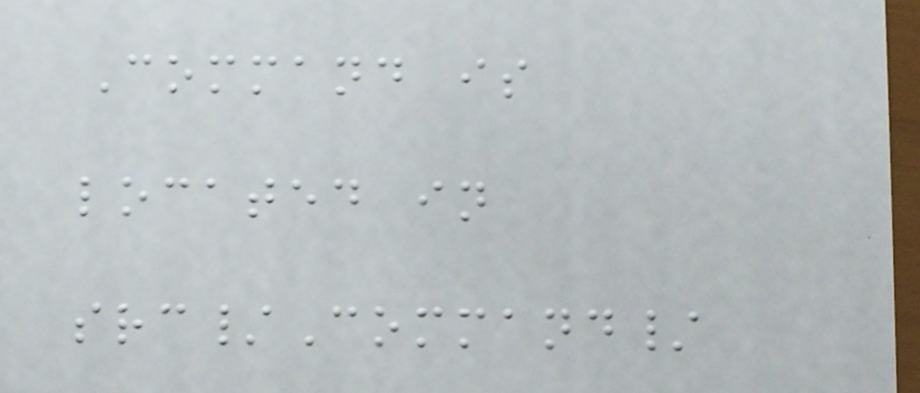Command is
located in
src/Command/
